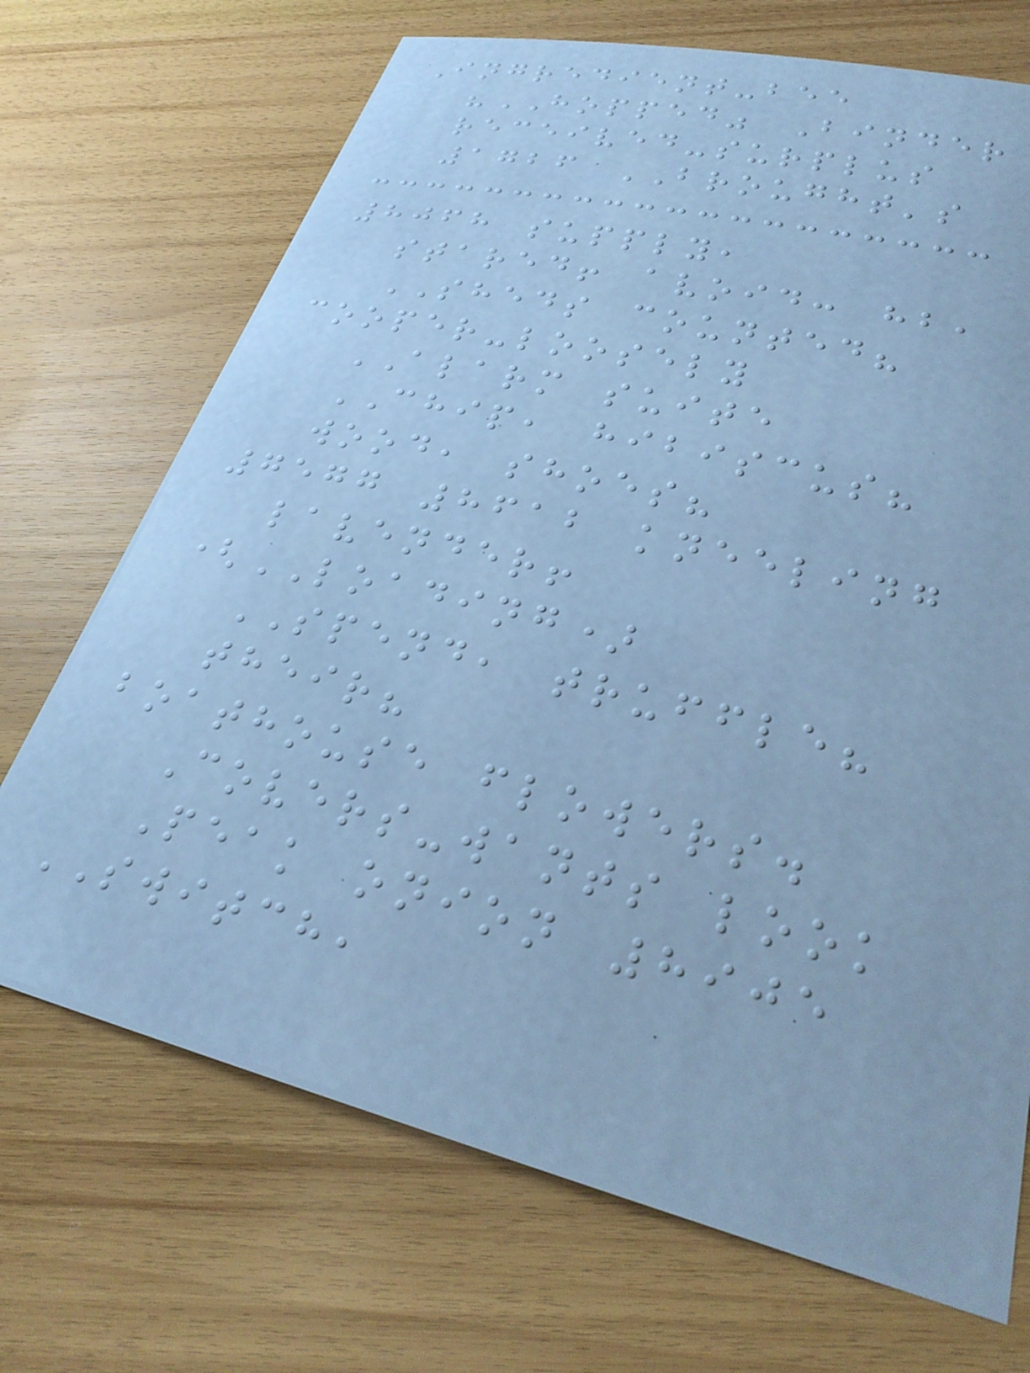Ingredient-bee
"HOPPED" Binder
received-surplus
1726 BROUGHT's
8068 supply,
stared! avoid: hb,
SHEDS counted?
cooper-loosely
ALARM suite
CHIP, hibiscus?
wood, shoes?
7577 8612 kneeling
lavender!
(LOADING)
SPEND, truffle?
their?
boathouse flowers.
Covers-wants look
Peak onion 8905
SWITCH,
